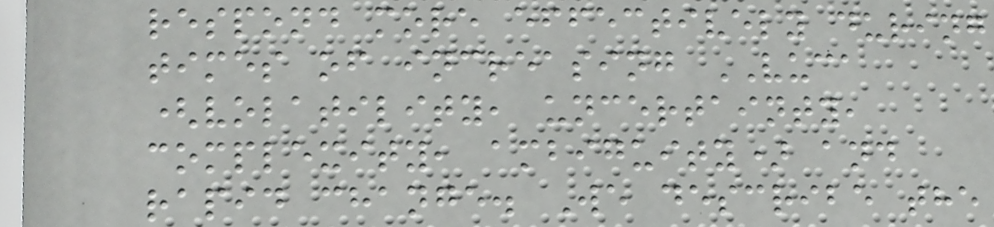respond more effectively during
times of increasing VUCA
(volatility, uncertainty,
complexity, ambiguity) and
rapid change. We describe the
